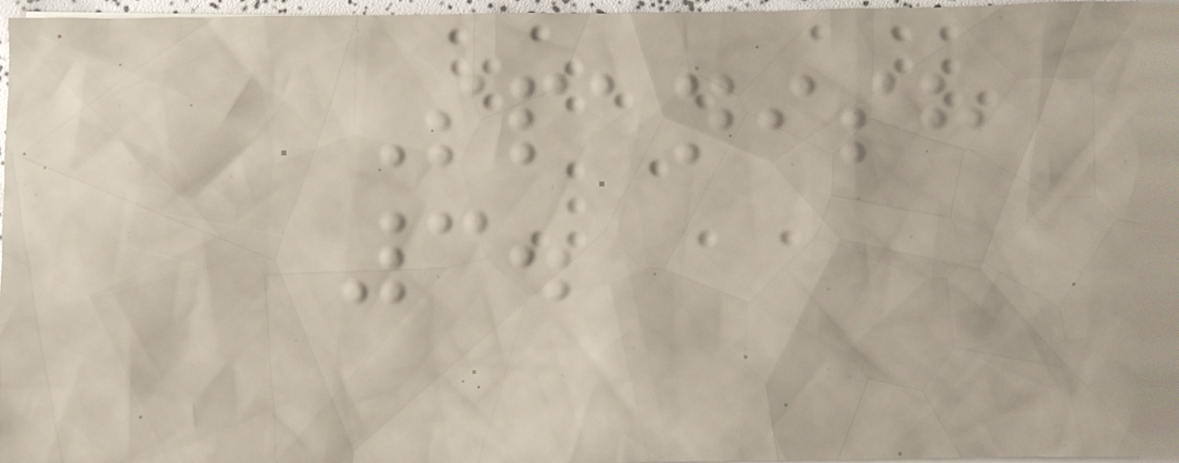Spanish
3.
